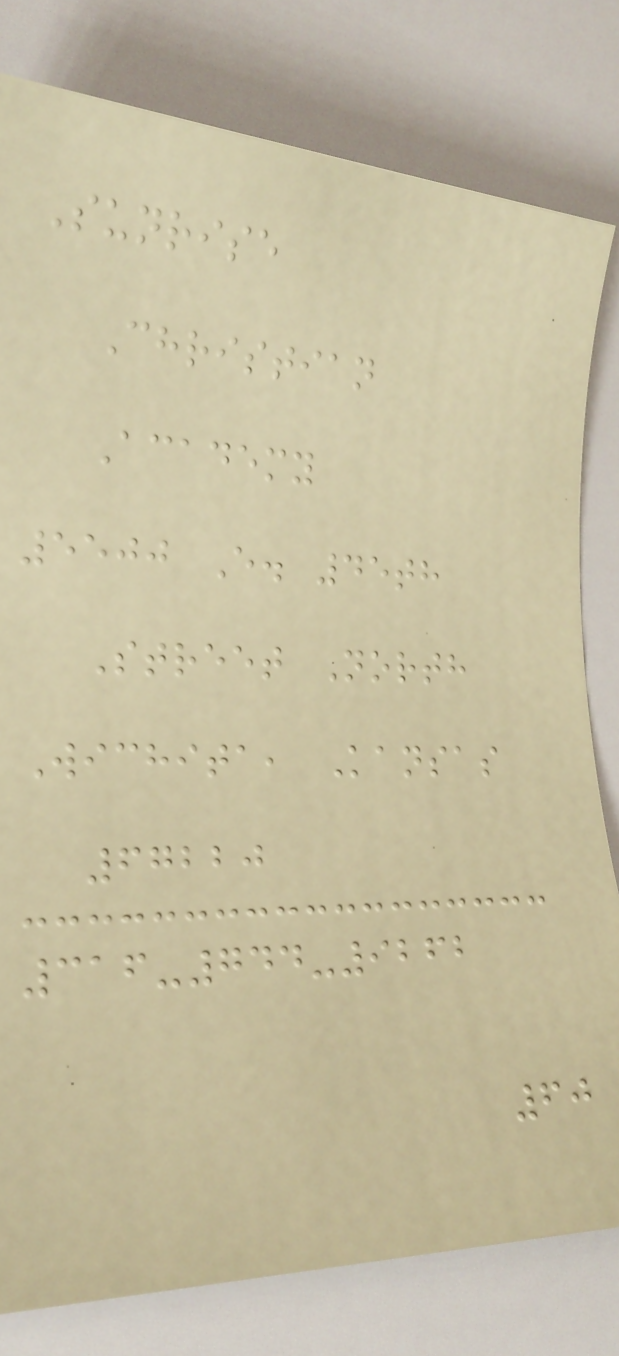Sunrise
Christian
Academy
5500 E. 45th
Street North
Wichita, Kansas
67220
316-744-9262
60
